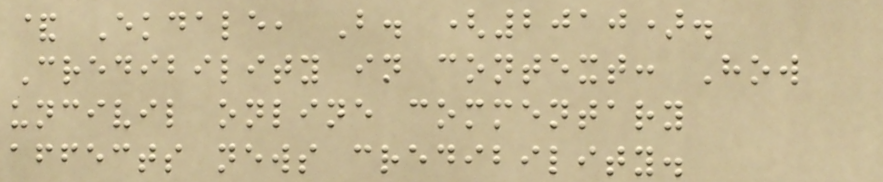& Ekdale, B. (2010).
Credibility in context: How
uncivil online commentary
affects news credibility.
